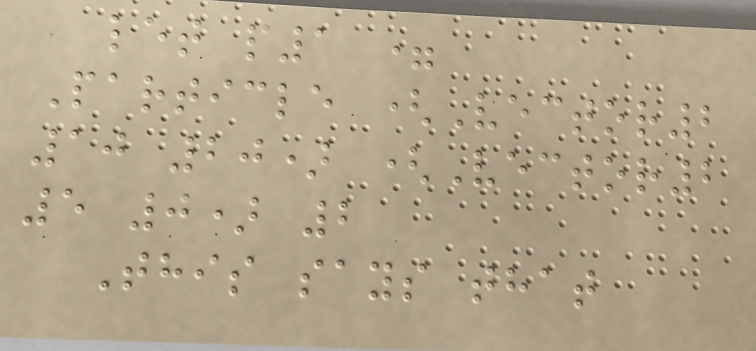let p1 =
Particle (Vector2
10 20) (Vector2
5 0) 2
This says that
